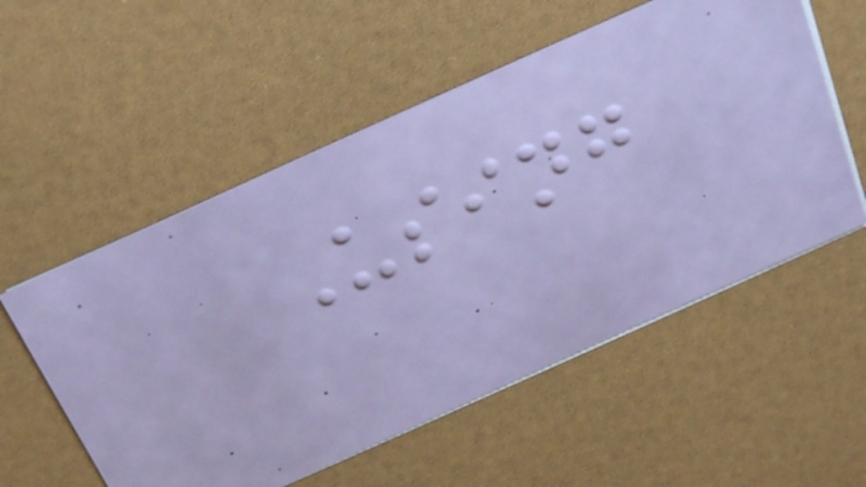Using
